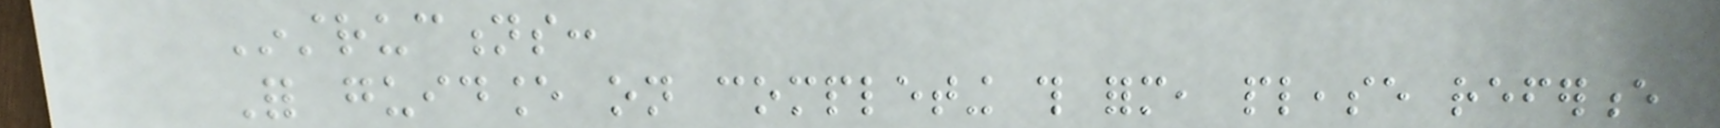Instructions:
For guidance on completing this form, please reference
